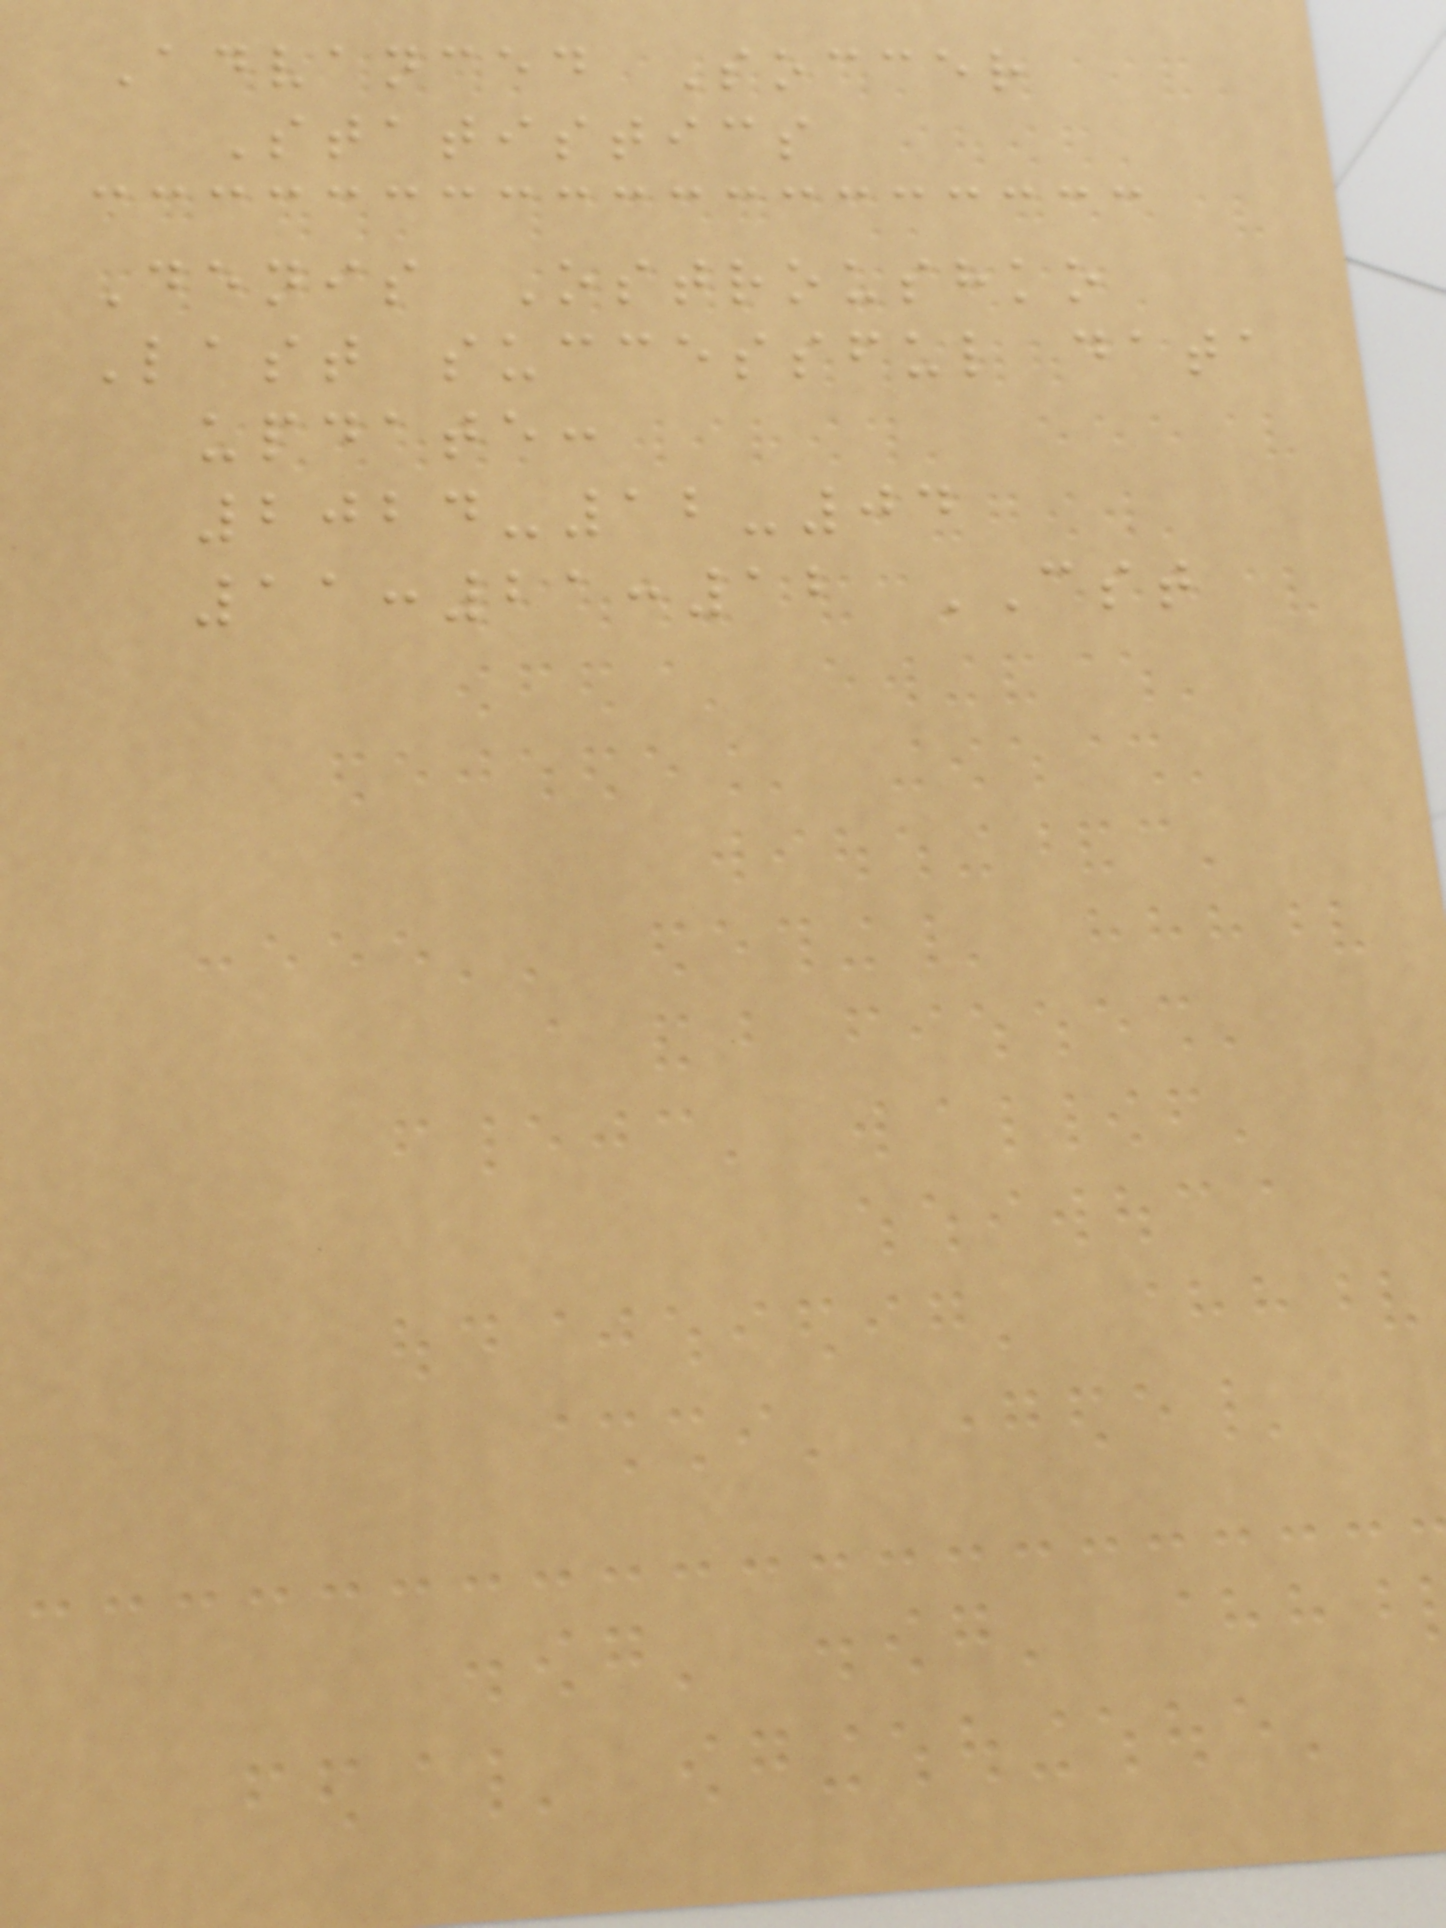Advanced Soccer
Statistics
Denis Ostroushko
Last successful data
update:
2024-12-04
11:21:12 CST
